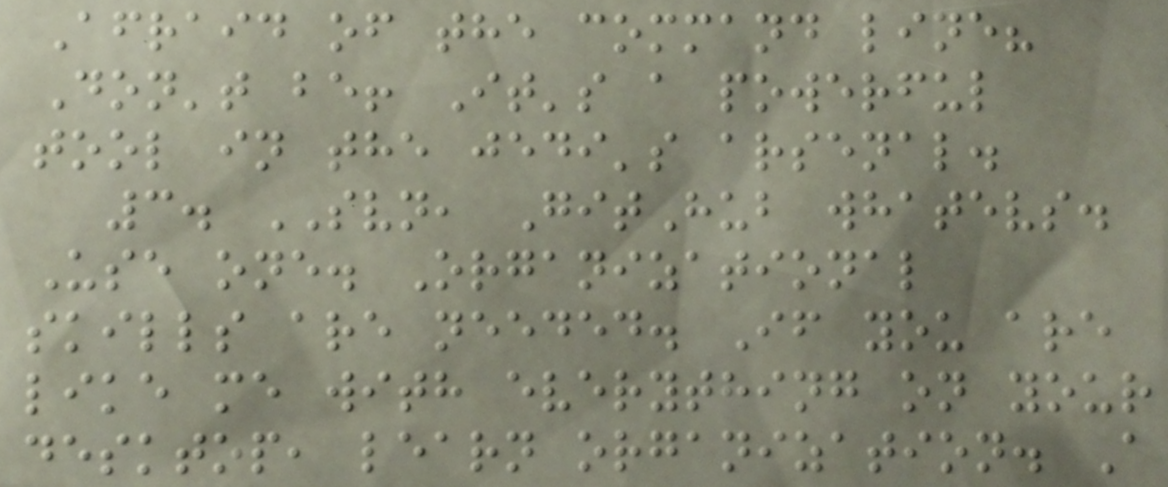Afraid of the command line?
Don't be! It's a powerful
tool in the jedi's arsenal.
3. SVN, GitHub whatevs.
Use one. Organizational
skills are needed. If you are
like me with everything on your
desktop, learn organization. A
